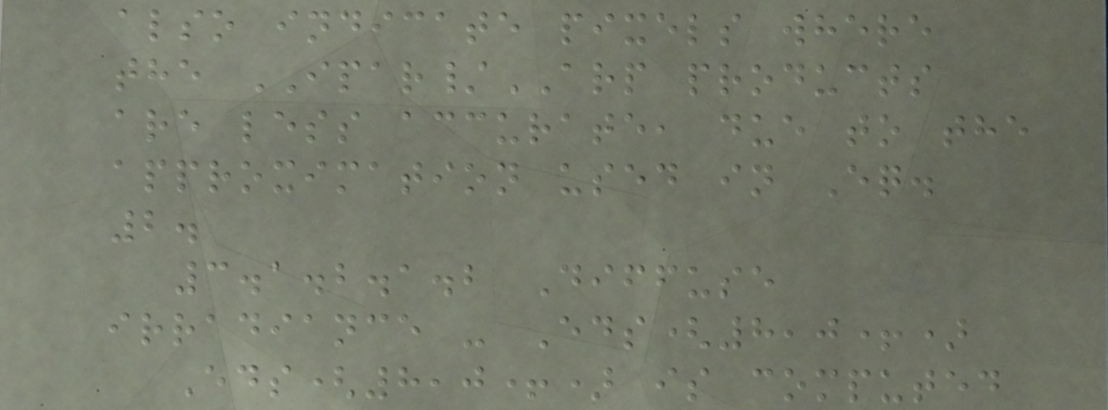also indicate pixels where
the IPAR/ARP products
are less accurate, due to the
approximation used in Eq.
2.
3.1.2.1.2 Diffuse
irradiance - Eds(8,0+)
Eds(8,0+) is computed
